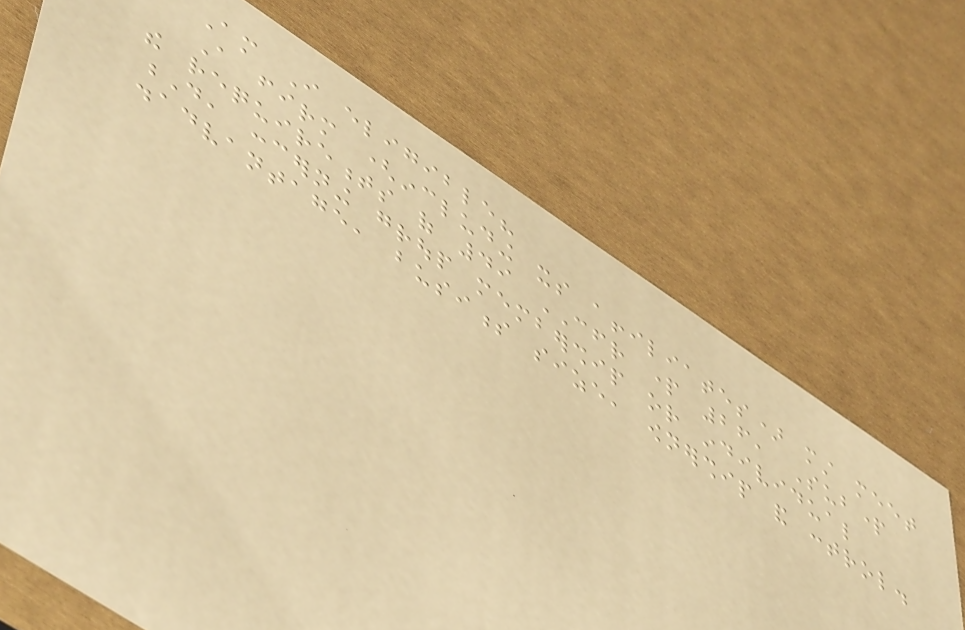Am I eligible?
A firm (including its affiliates) must meet
the requirements of 49 CFR part 26, Subpart
D, concerning group membership or individual
disadvantage, business size, ownership and control.
